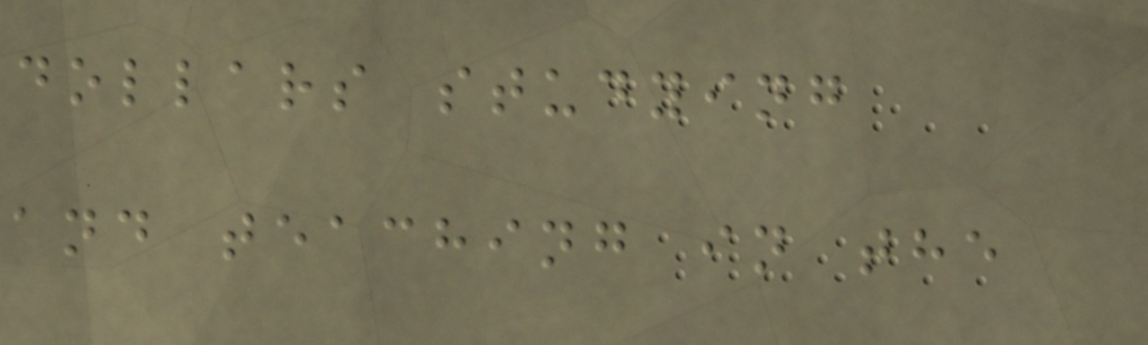dollars studying
and teaching in the
